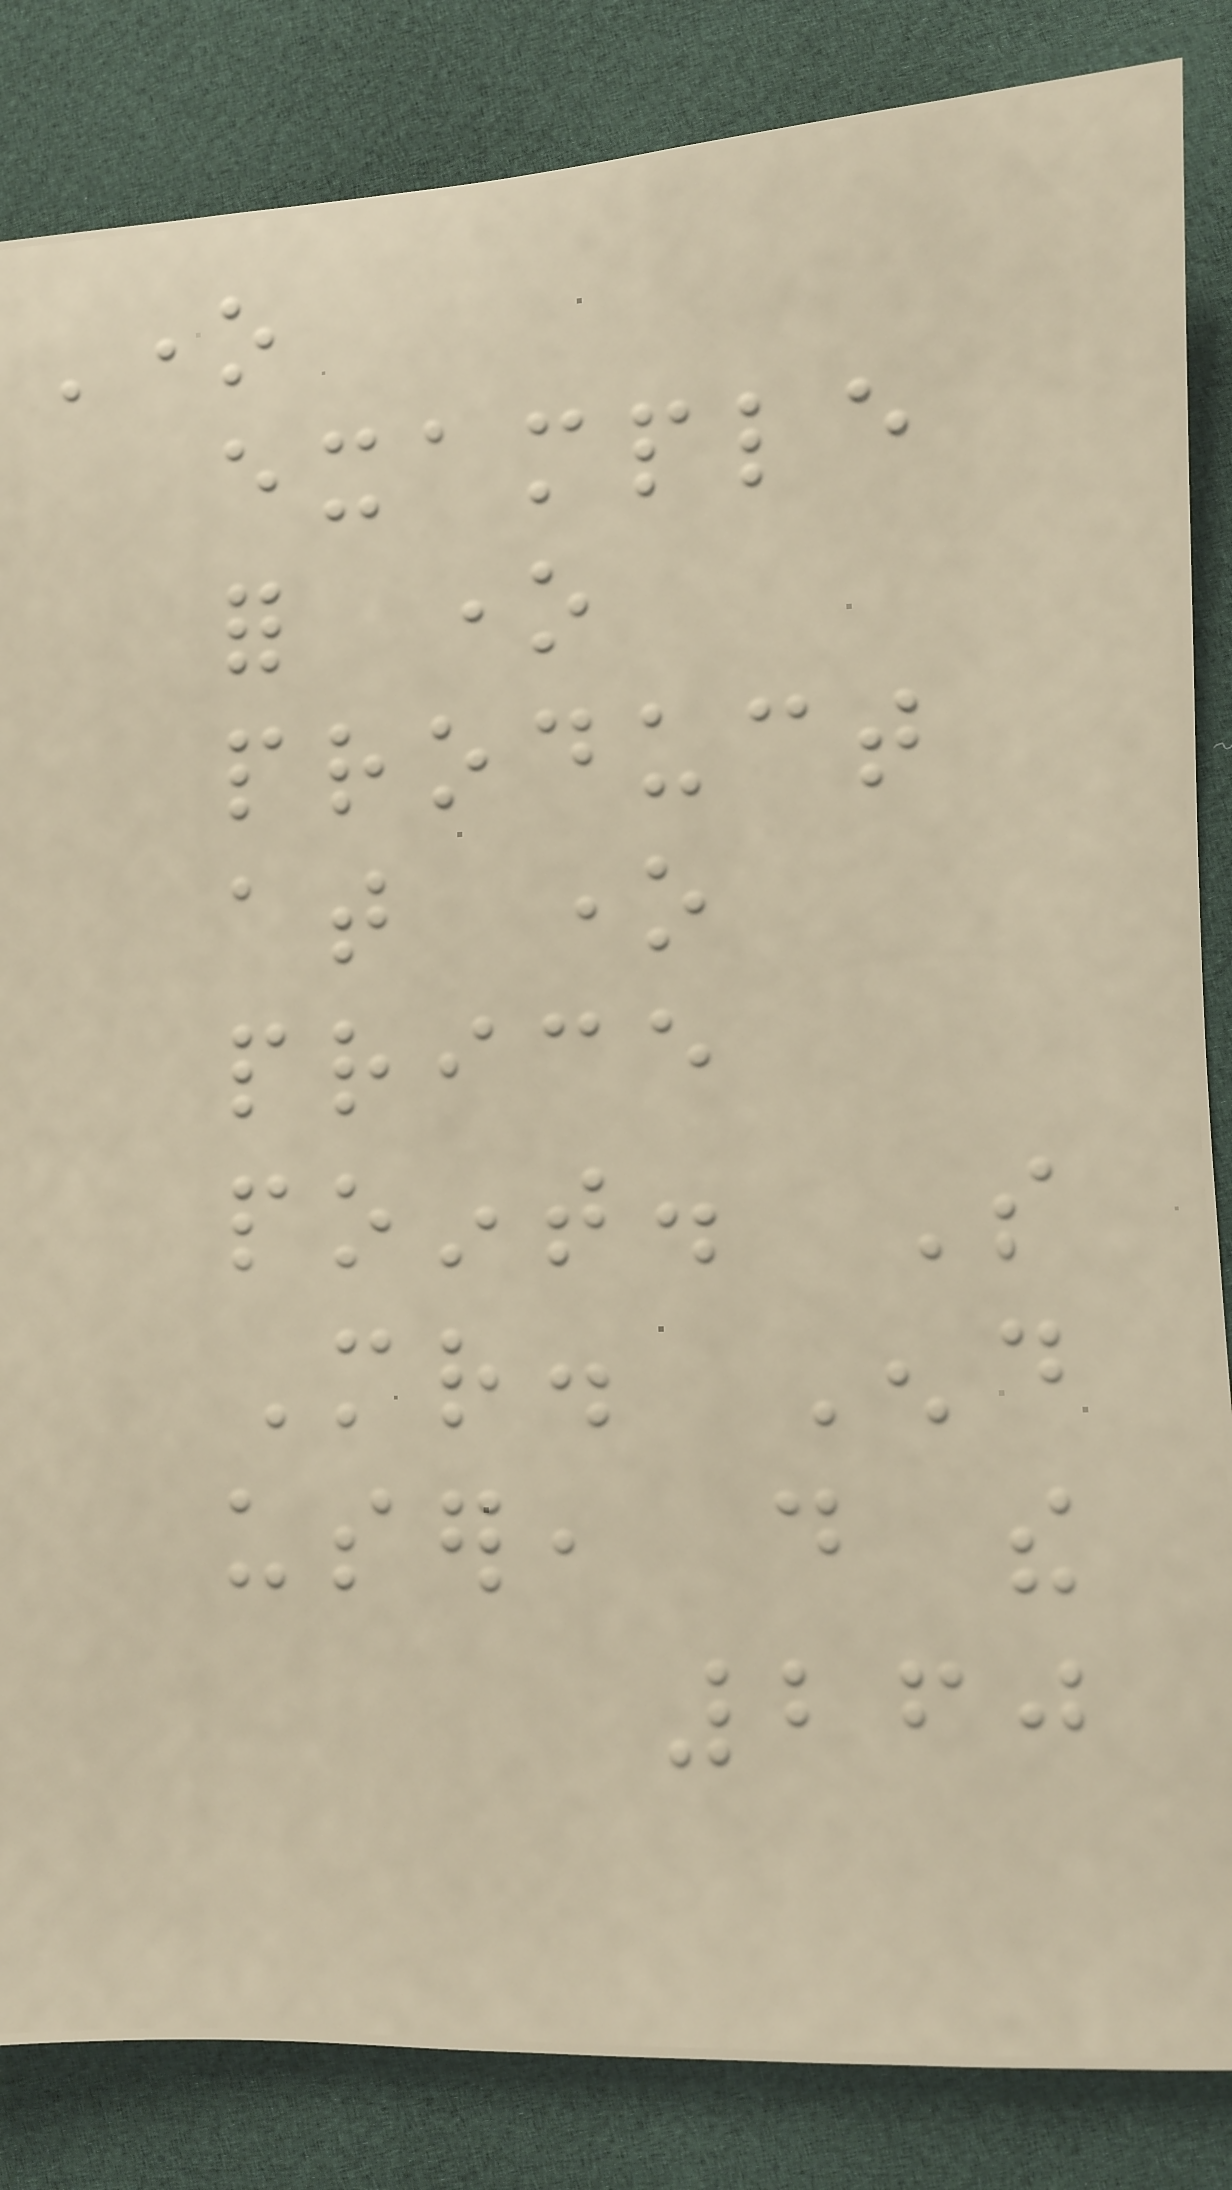One
example
for one
product
at one
price
point. So
Mr. End
user, do the
260
